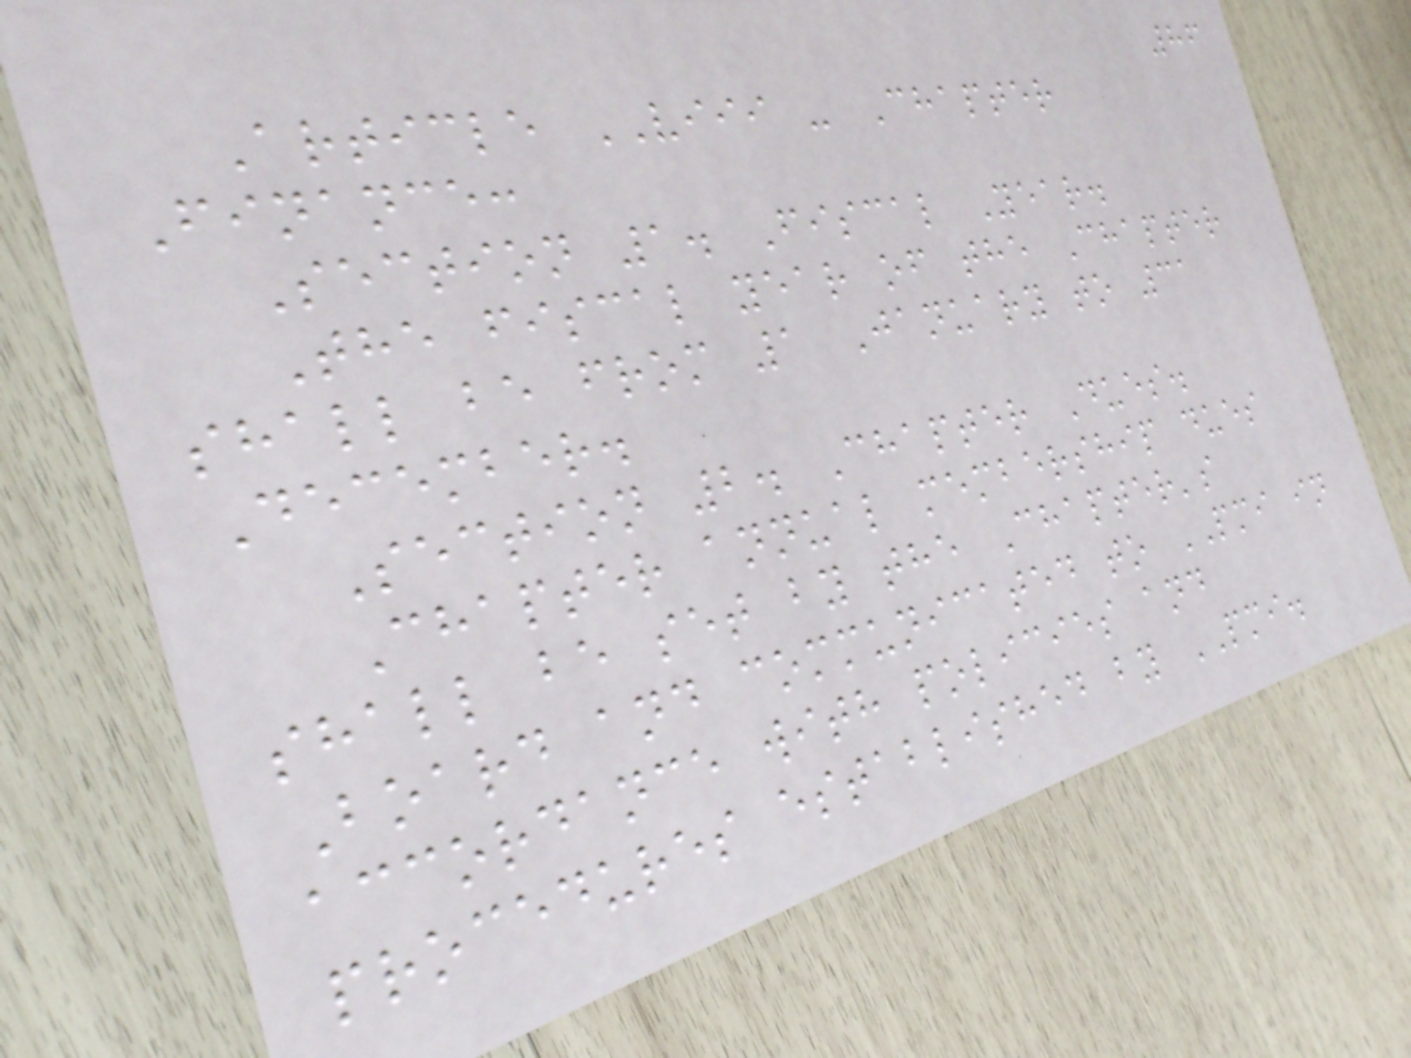86
Article VIII - Chapter
Finance:
Section 1. Fiscal Year.
The fiscal year of the Chapter
shall be from 1 January to 31
December.
Section 2. Chapter Dues.
Chapter annual membership dues
shall be set by the Chapter's
Board and communicated to PMI in
accordance with policies and
procedures established by PMI.
